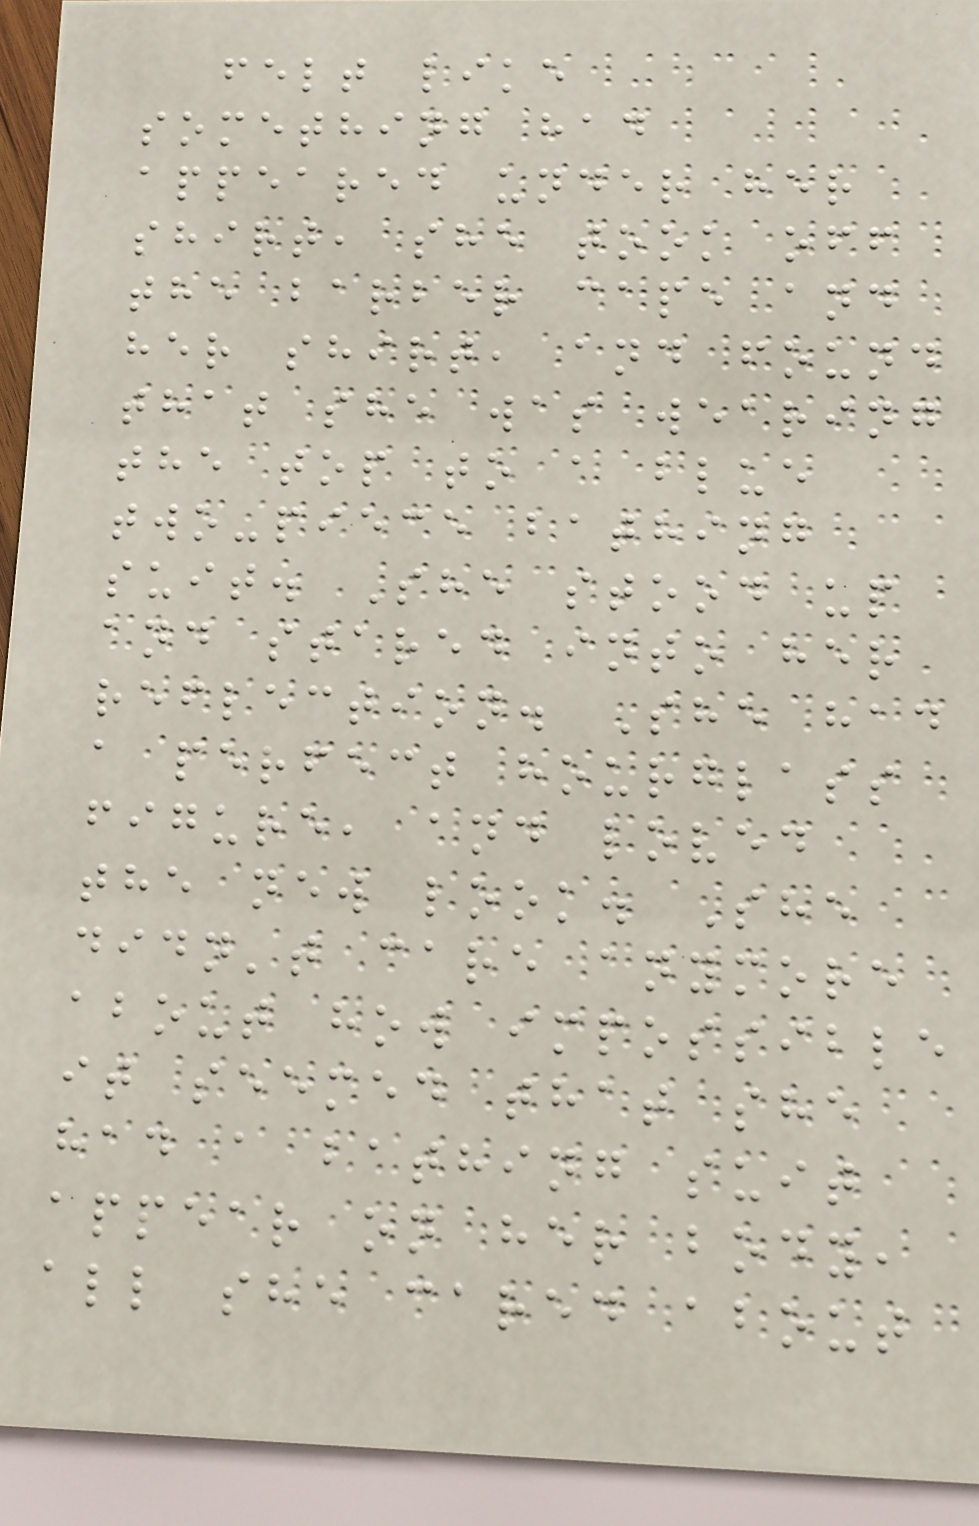felt like
something had
appeared under her
shirt, she took off
the barber cape and
her shirt, and found
that she was wearing
the top to a blue
two-piece bathing
suit. She stood up
and stared into her
reflection. She had
a perfect hourglass
figure, and loved
the new look. She
didn't care anymore
about how impossible
it seemed that she
had a bathing suit
appear on her body,
all she cared about
